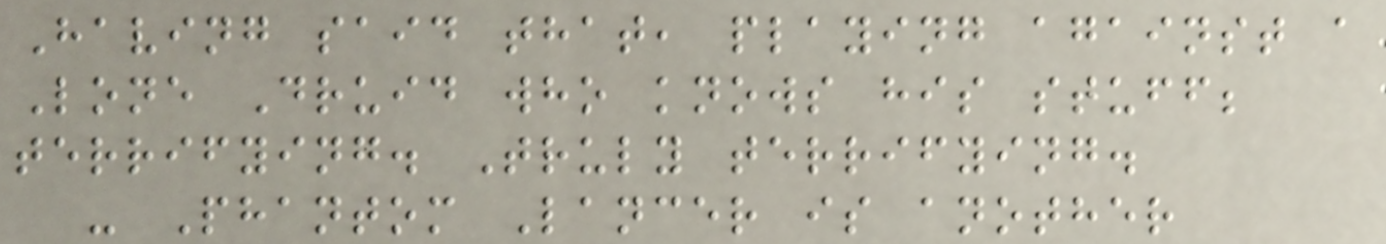Having said that, playing against a
Lone Druid who knows his stuff;
terrifying. Truly terrifying.
- Phantom Lancer is another
